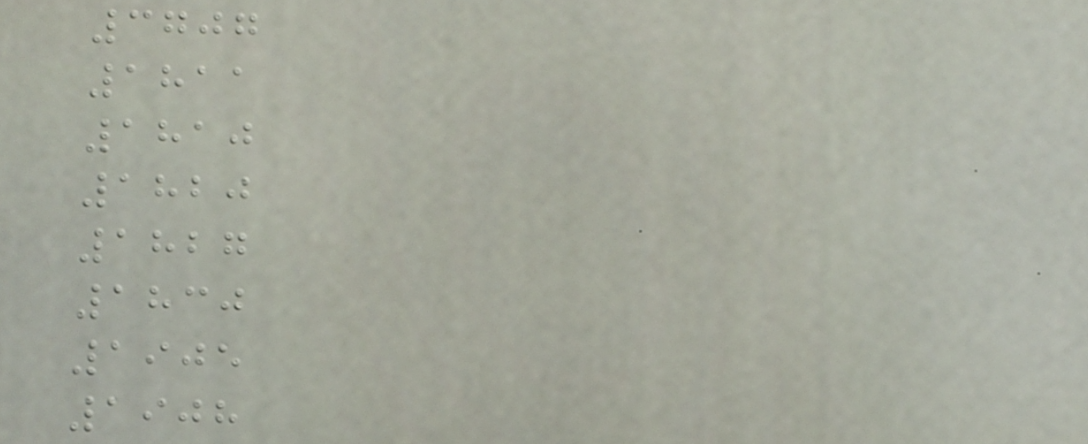3707
1811
1810
1820
1827
1830
1905
1908
